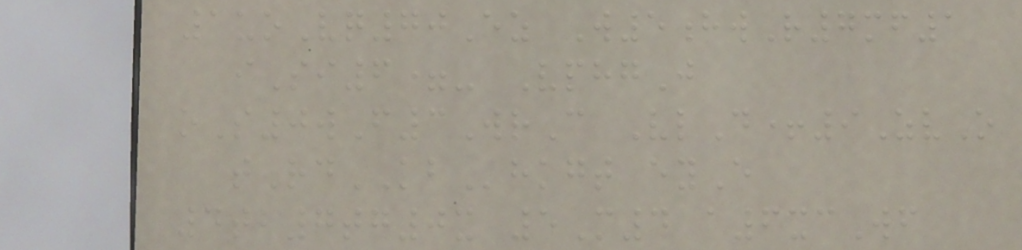1uoVq70Ez W5hwR7mf1
iSi6=- VphgJ
oS0wF3WrC VlD+9ZvO
tRdKBhkgt eyE
4tb7tg0x 5M4 a6xcWf
